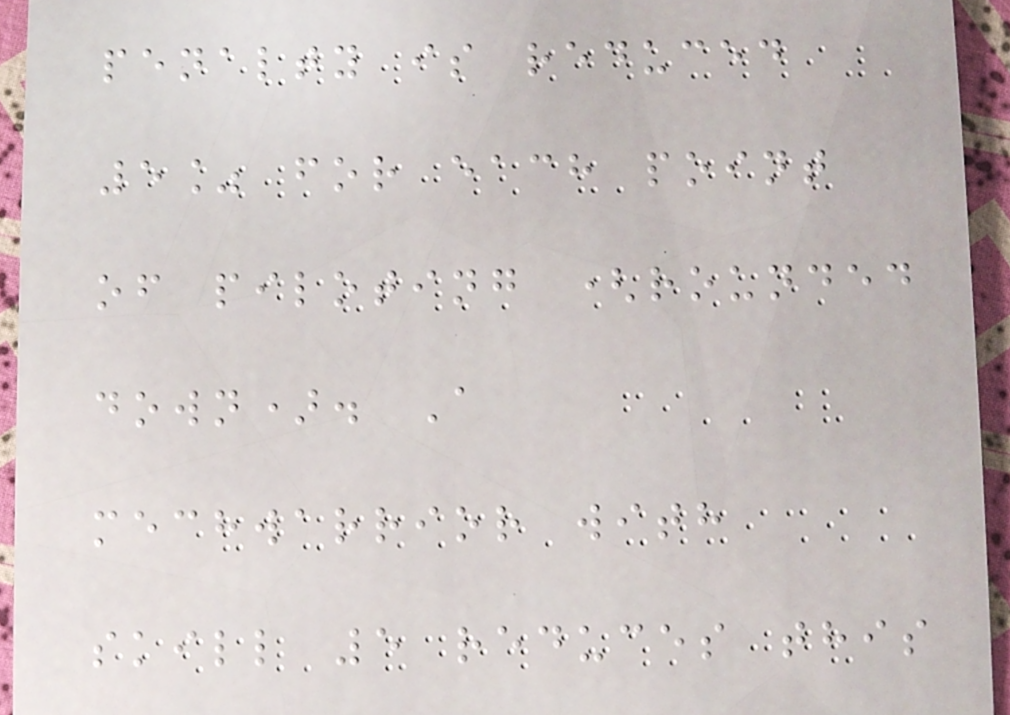penalty is reduced
5% for each point
of piloting (rounded
down). A
mechwarrior with
skill 5 reduces this
